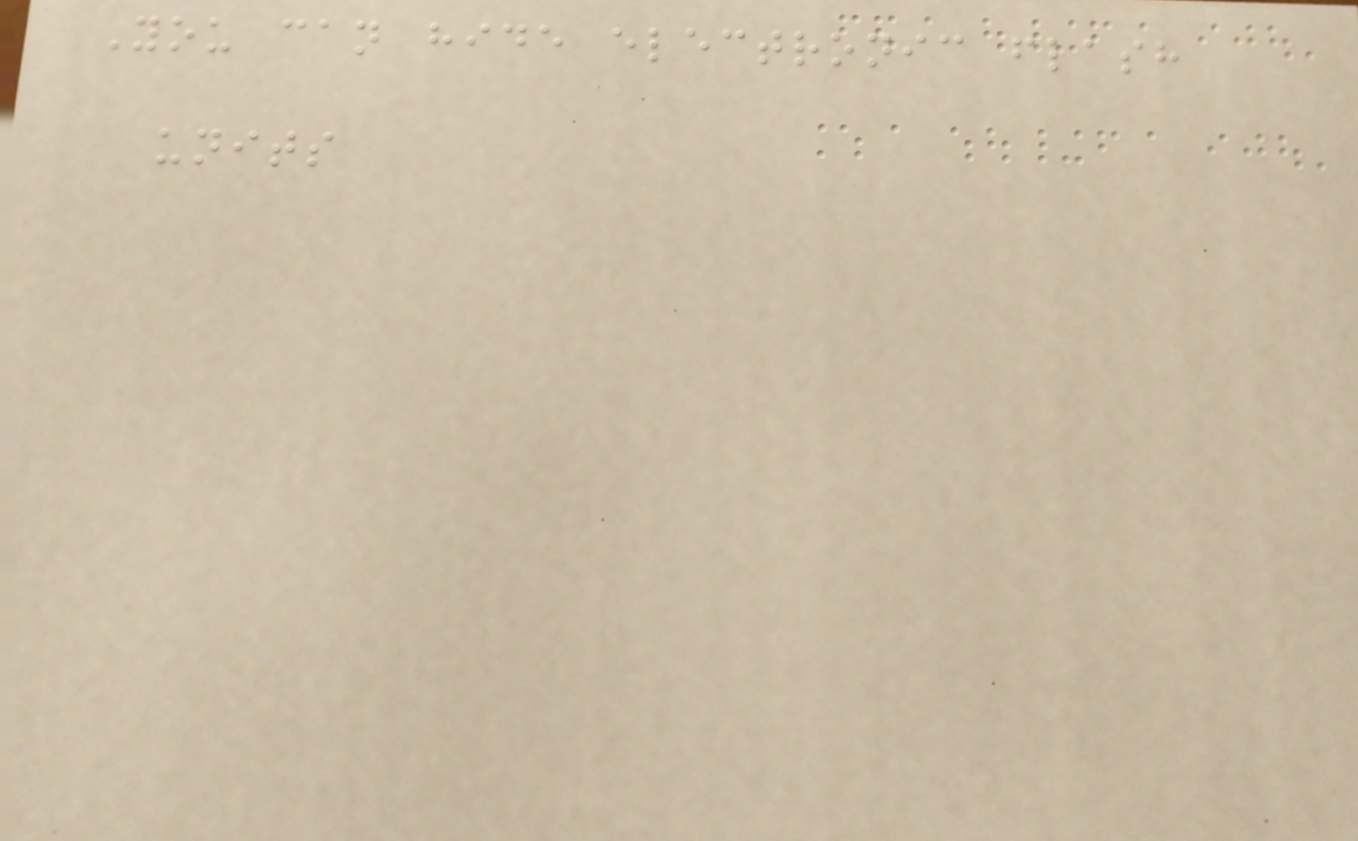You can hide electronic flash
units
